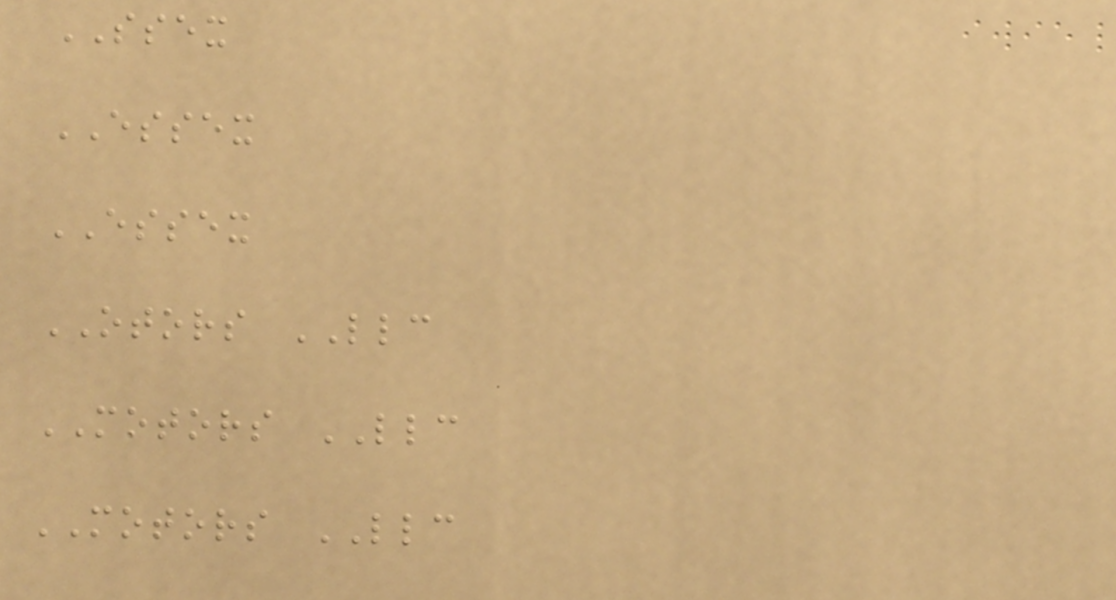SSEX
ESSEX
ESSEX
OTORS LLC
MOTORS LLC
MOTORS LLC
